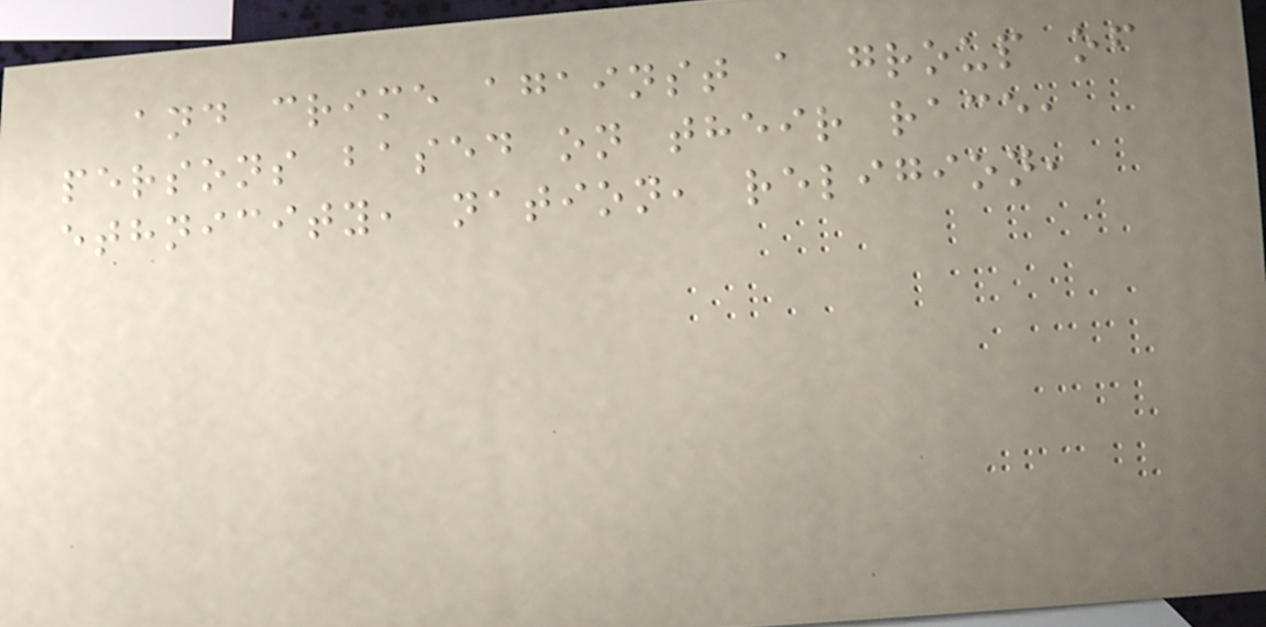and crime against a group of
persons based on their race,
ethnicity, nation, religion,
